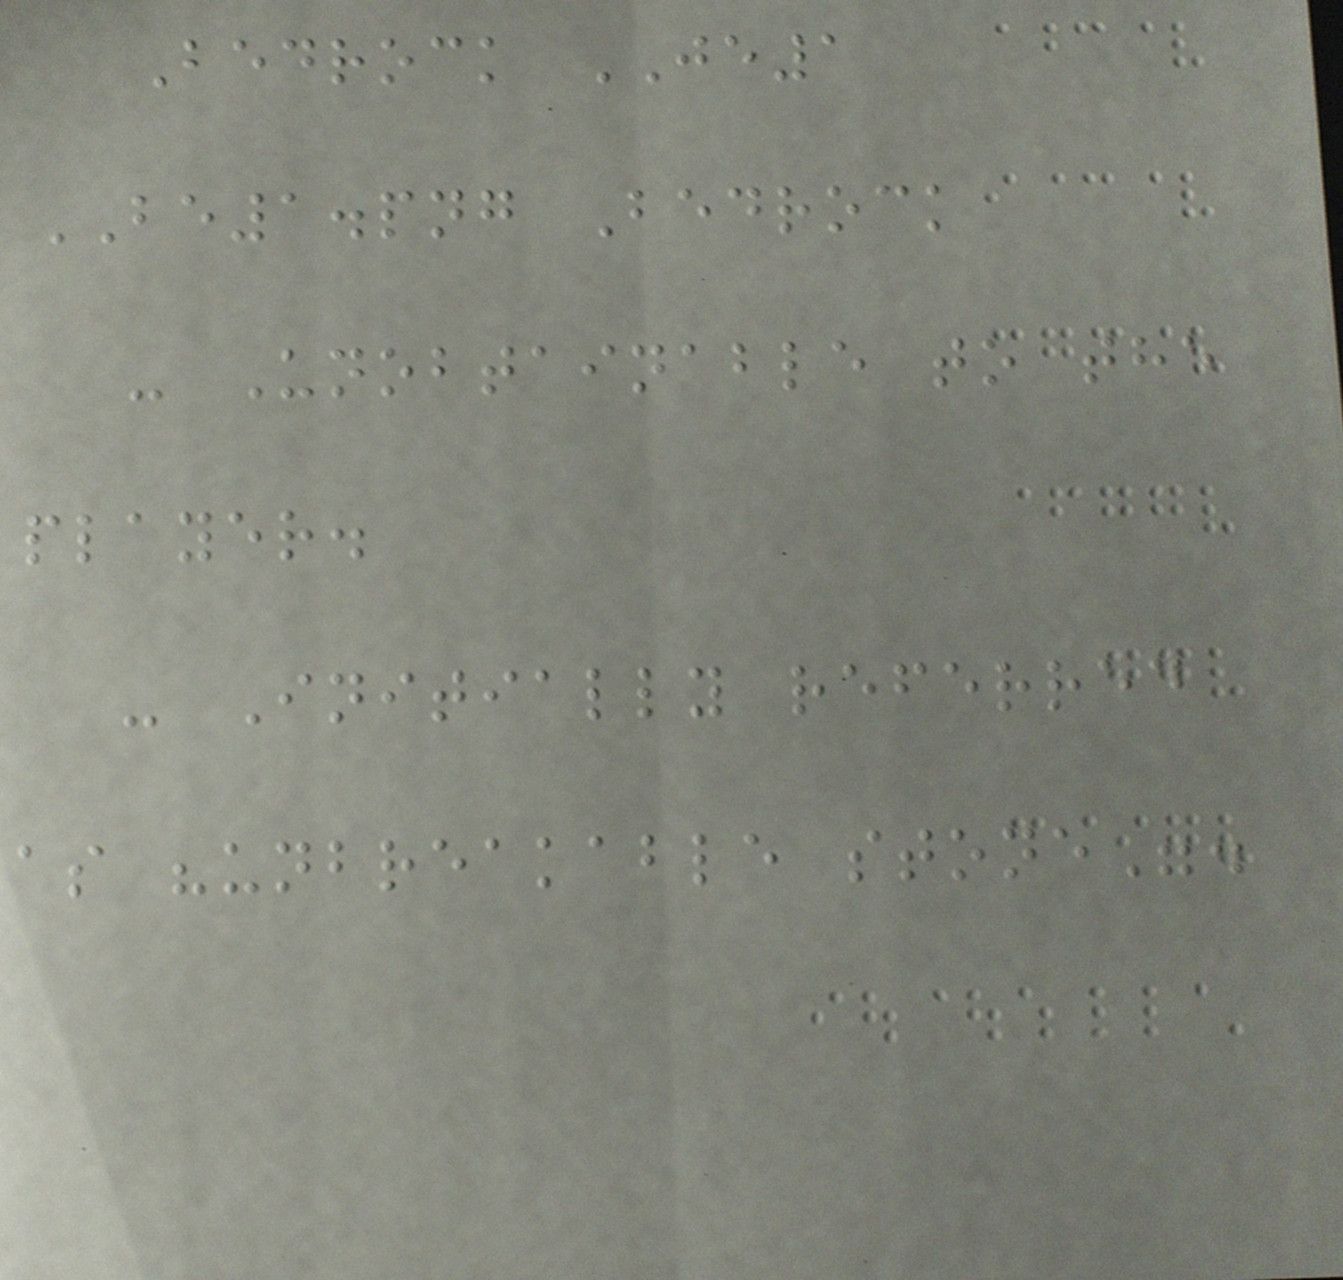Bedrock JE1
BE1.png Bedrock
- Unobtainable to the
player.
- Initially referred
as "unbreakable stone".
